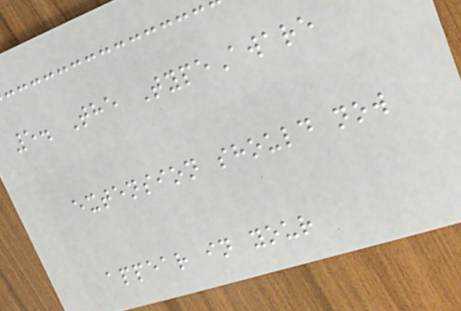5. The TypeAware
extension should now
appear in your
